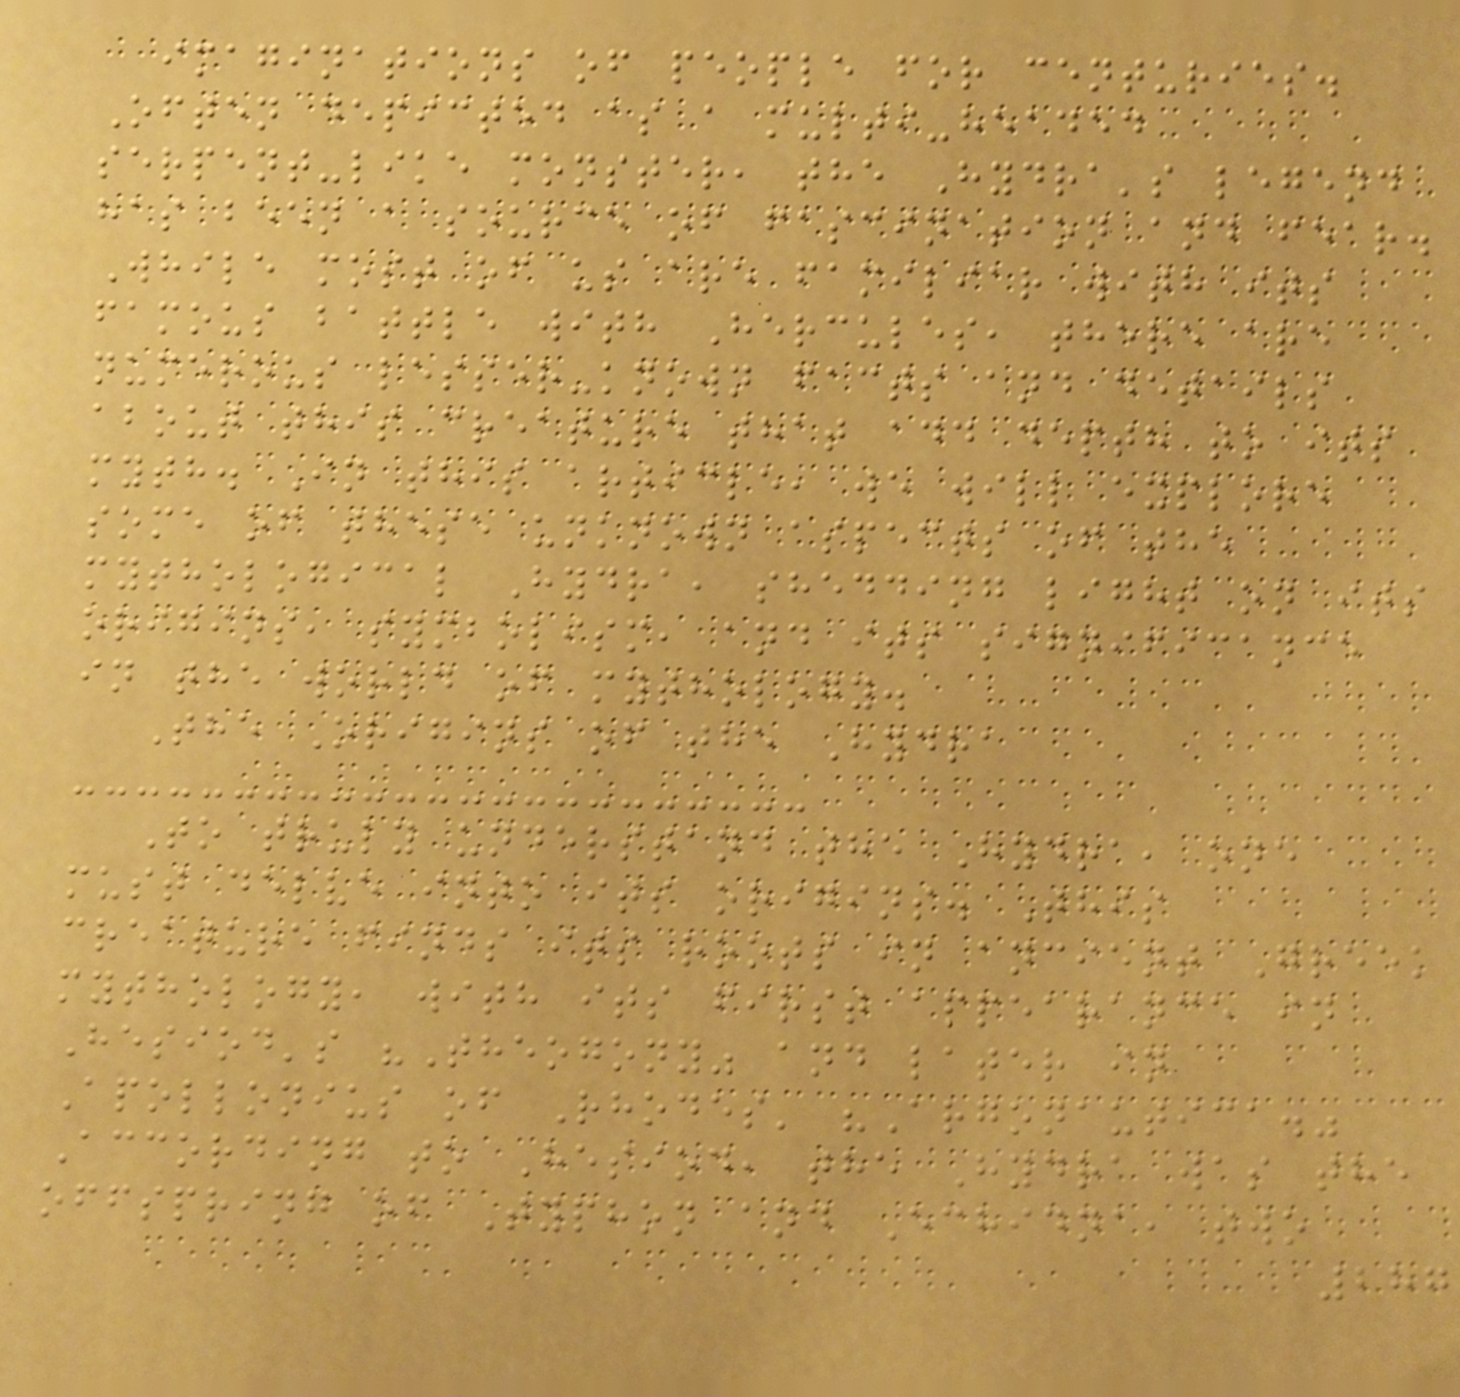imaginations of people for centuries.
Often depicted as a multi-headed
serpent-like monster, the Hydra's legend
has been a source of fascination and fear.
While most of us are familiar with its
famous battle with Hercules, there are
numerous lesser-known facts and details
about this creature that add depth to its
myth. In this article, we will explore
some of these unknown aspects of the
mythological Hydra, shedding light on its
origins, symbolism, and its significance
in the world of mythology.
The Origins of the Hydra
To truly understand the Hydra, one
must delve into its origins. This
creature finds its roots in ancient Greek
mythology, with its first appearance in
Hesiod's "Theogony" and later in
Apollonius of Rhodes' "Argonautica."
According to Hesiod, the Hydra was the
offspring of Typhon and Echidna, two
287
